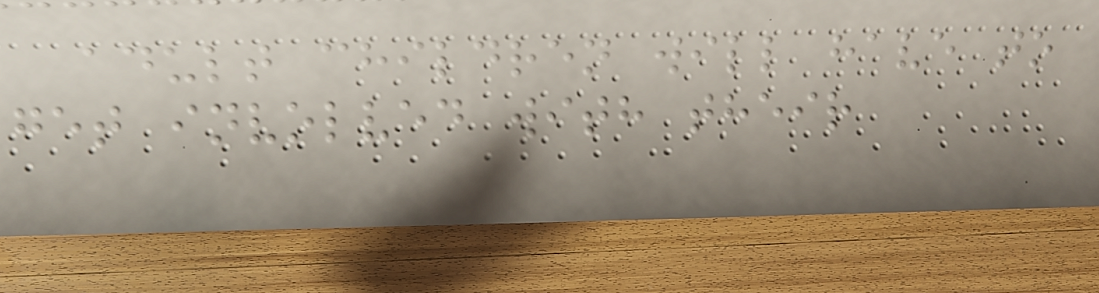adult children will have to
get involved with their
